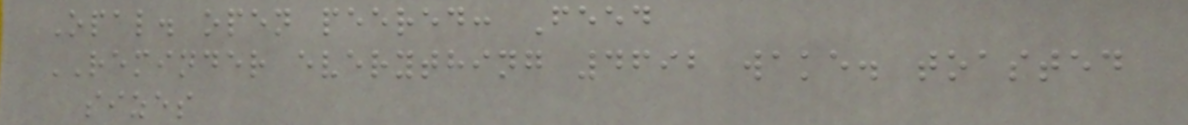Opal. open peered: Feed
REMINDER everything 4692 wake. toasted
sizes
